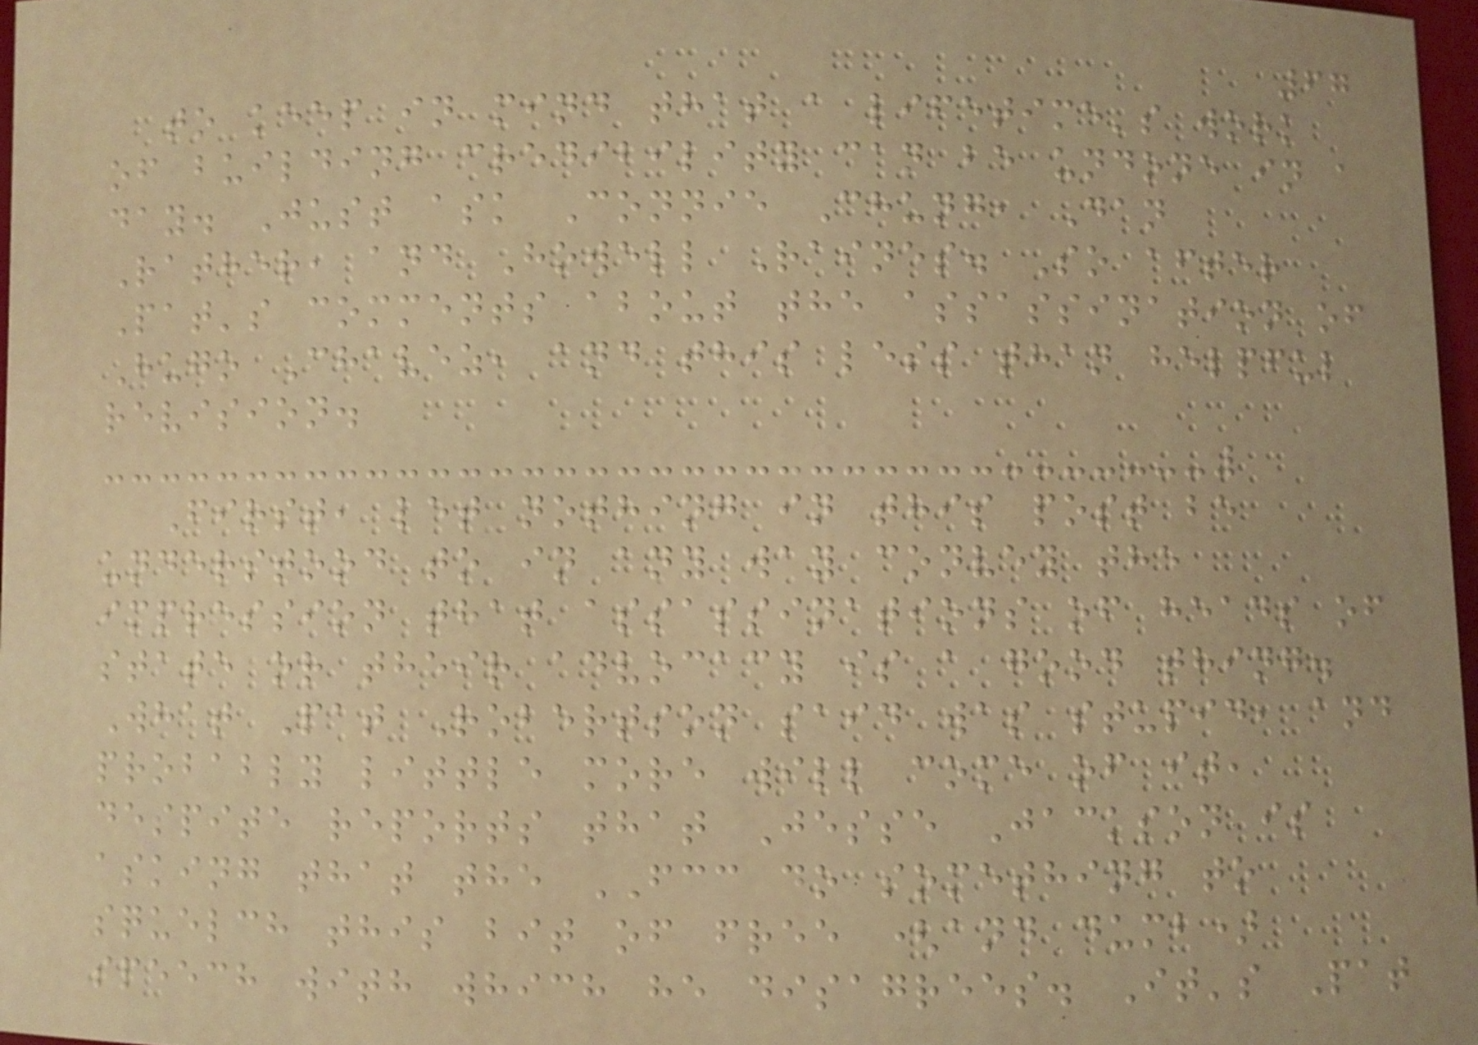67
to keep in mind that a lifetime's work
of building credibility can be undone in a
day. Just ask Connie Chung, Dan
Rather, and Howell Raines. So after
Pat's comments about the assassination of
Hugo Chavez, and this less than helpful
revision.
First, let nothing in this post be
understood to in any way convey the
impression that assassinations of heads of
state or their advocacy is a good thing.
What Pat Robertson said was stupid, and
probably little more will come of it,
despite reports that Jesse Jackson is
asking that the FCC do something to
squelch this bit of free (and dumb)
speech with which he disagrees. It's Pat
